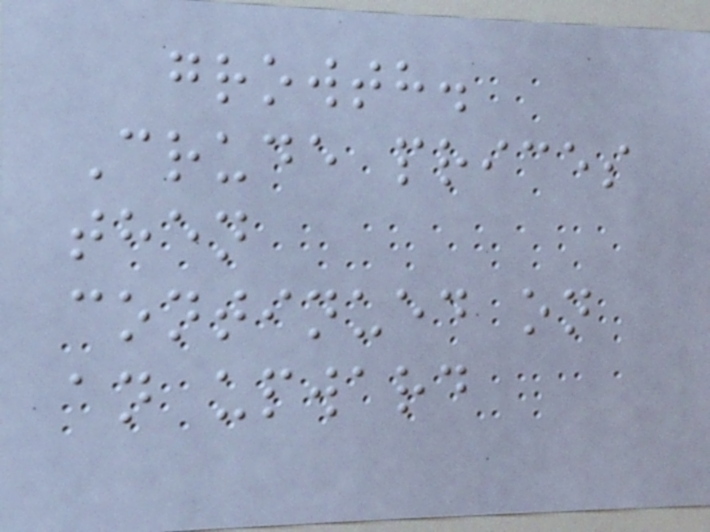growth.
Crude prices
then
continued on
an upward
